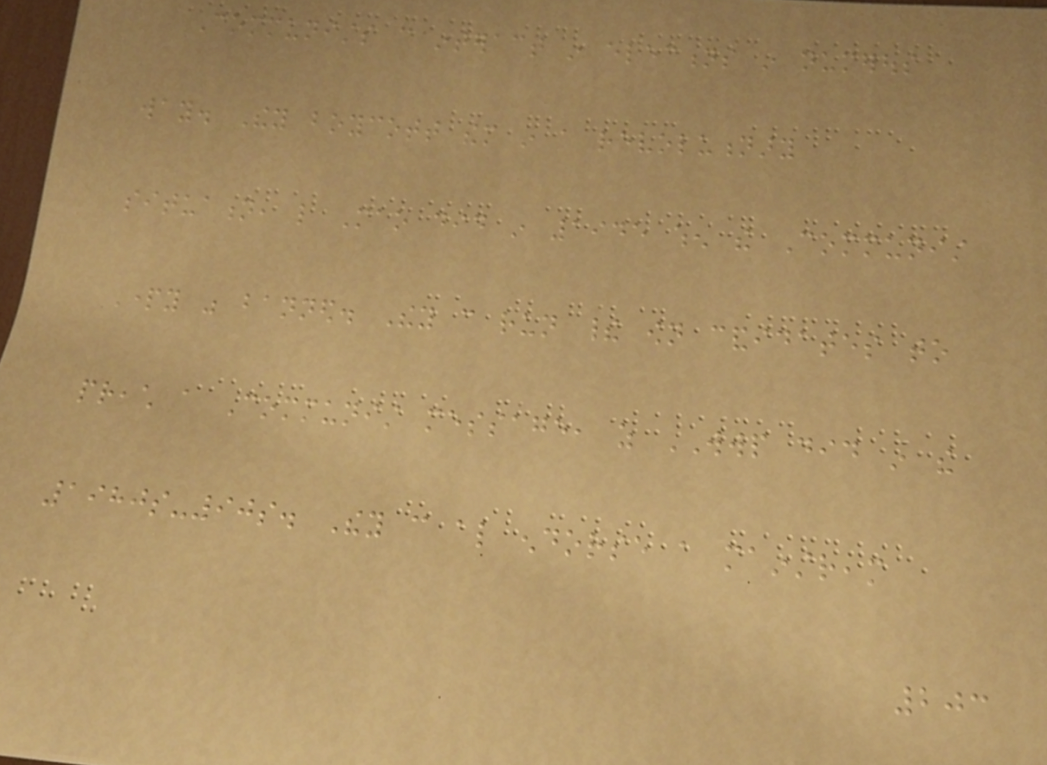Communists can interact in elections in numerous
way. They boycott them in a revolutionary
situation, like Mao did in 1945 when the Communist
Party was banned. They can run their own candidates to
preach a Communist message, as WWP did in the
1980s-90s. They can also endorse a mainstream
203
